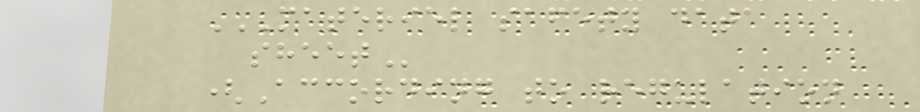MATERIEL SAFETY DATA
SHEET
(According to regulation
